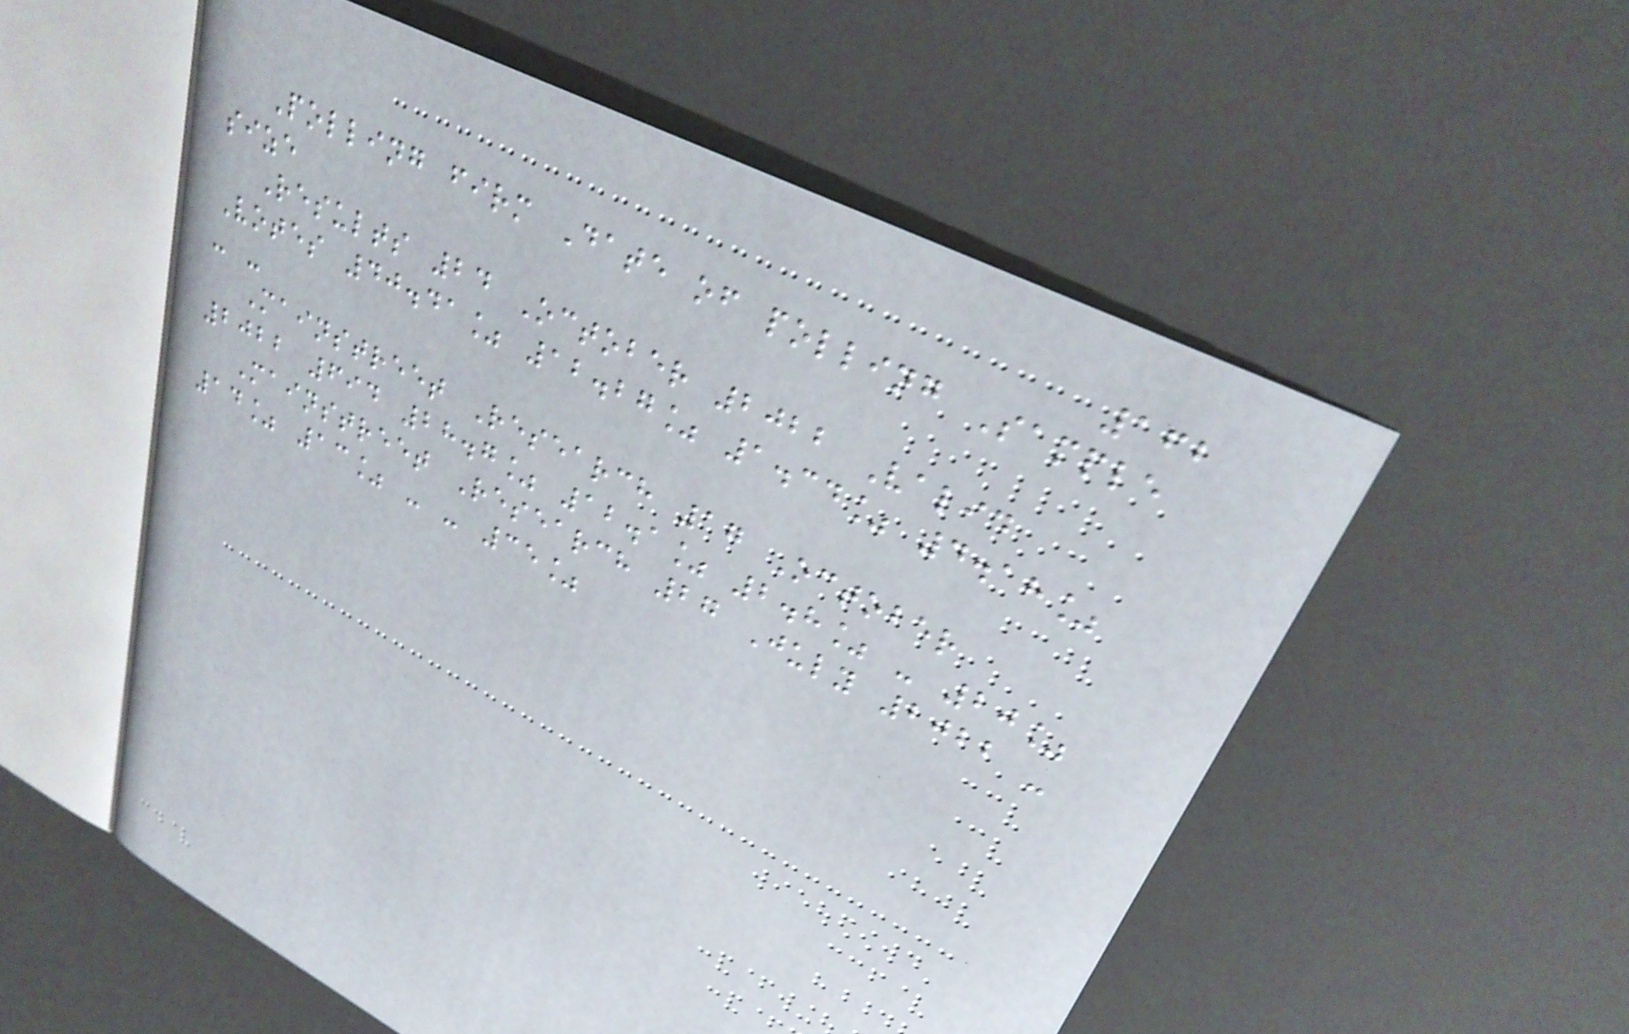162
Polling firm Date of polling Sample
size
Results 24 October 2022 Valid
Votes 40.41% 12.27% 1.34% 4.18%
- -
Mainstreet Research 17 October
2022 694 28.7% 12.1% 2.8% - 20%
Mainstreet Research 27 July 2022 -
14% 13% - - 35%
